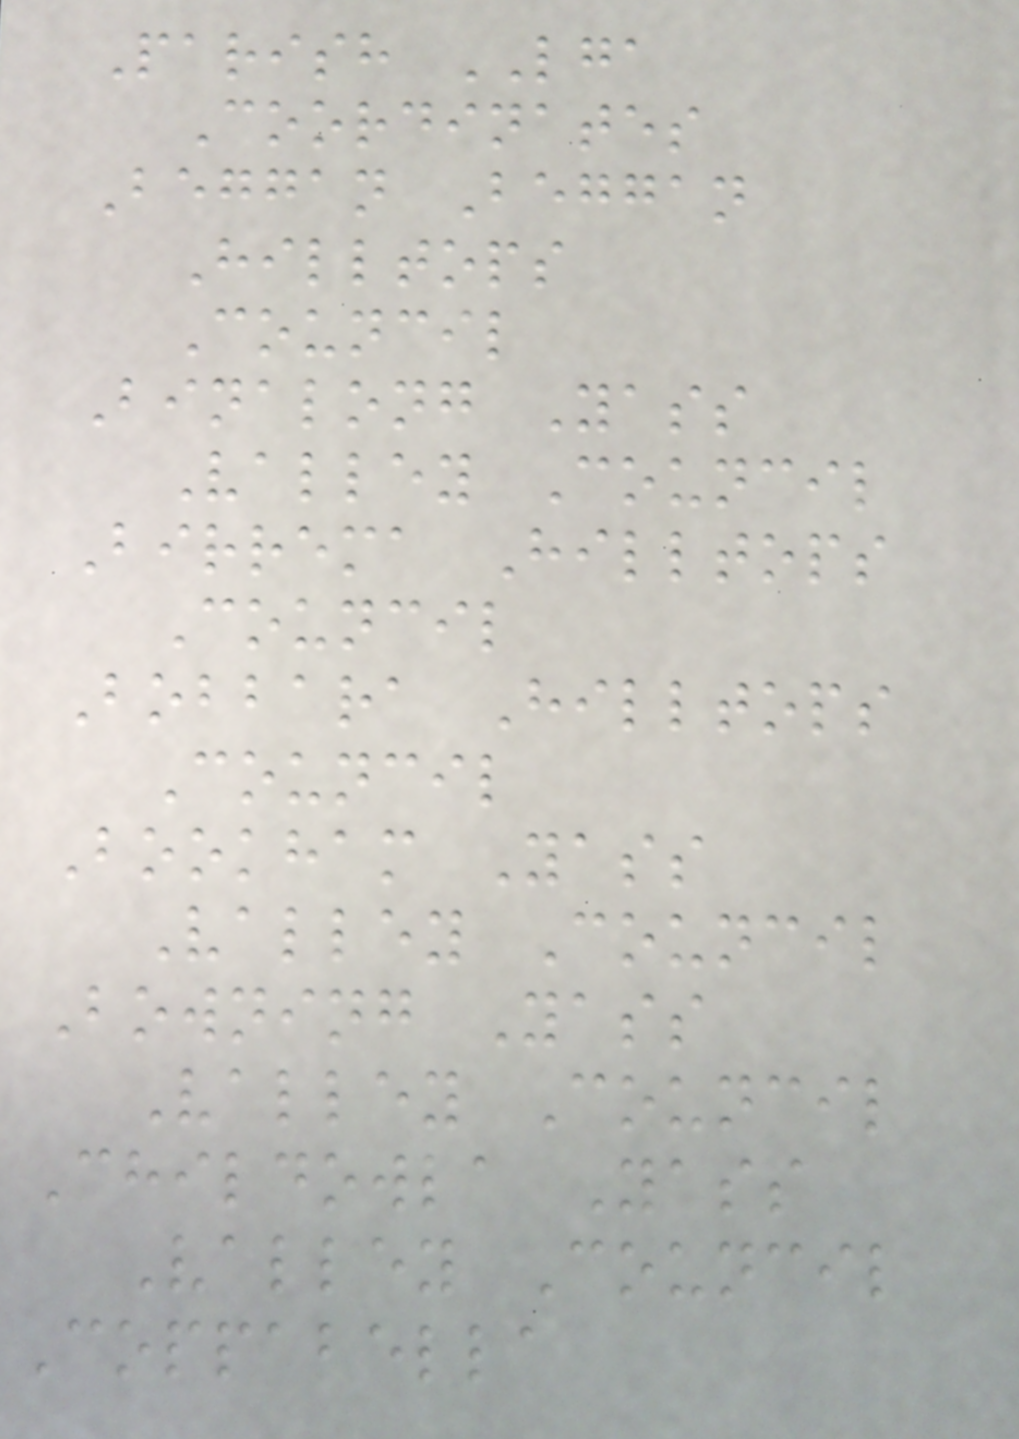Parish LGA
Coordinates
Beggan Beggan
Hilltops
Council
Binalong Yass
Valley Council
Birrema Hilltops
Council
Bobbara Hilltops
Council
Bookham Yass
Valley Council
Bowning Yass
Valley Council
Childowla Yass
Valley Council
Coppabella
